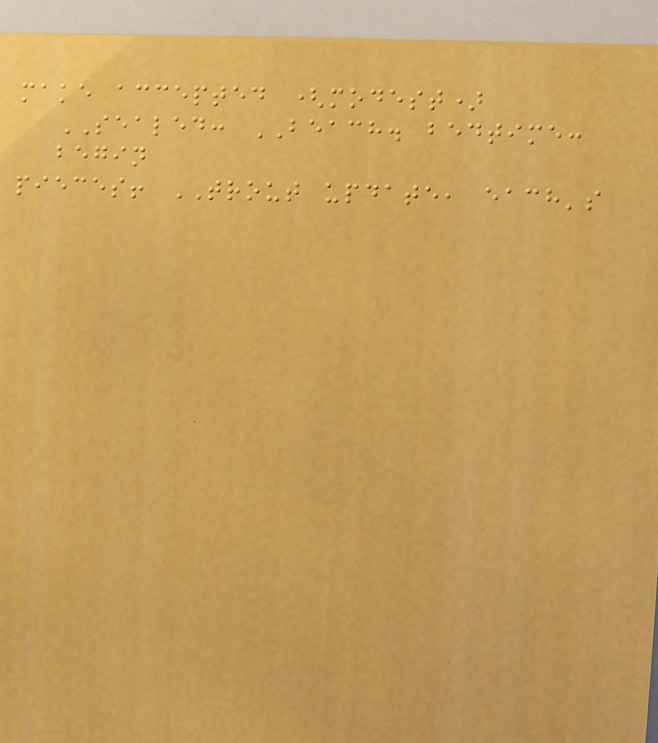make accepted (modest)
SEALED: BEACH. bedtime:
begin
pieces! TROUT update, each's
